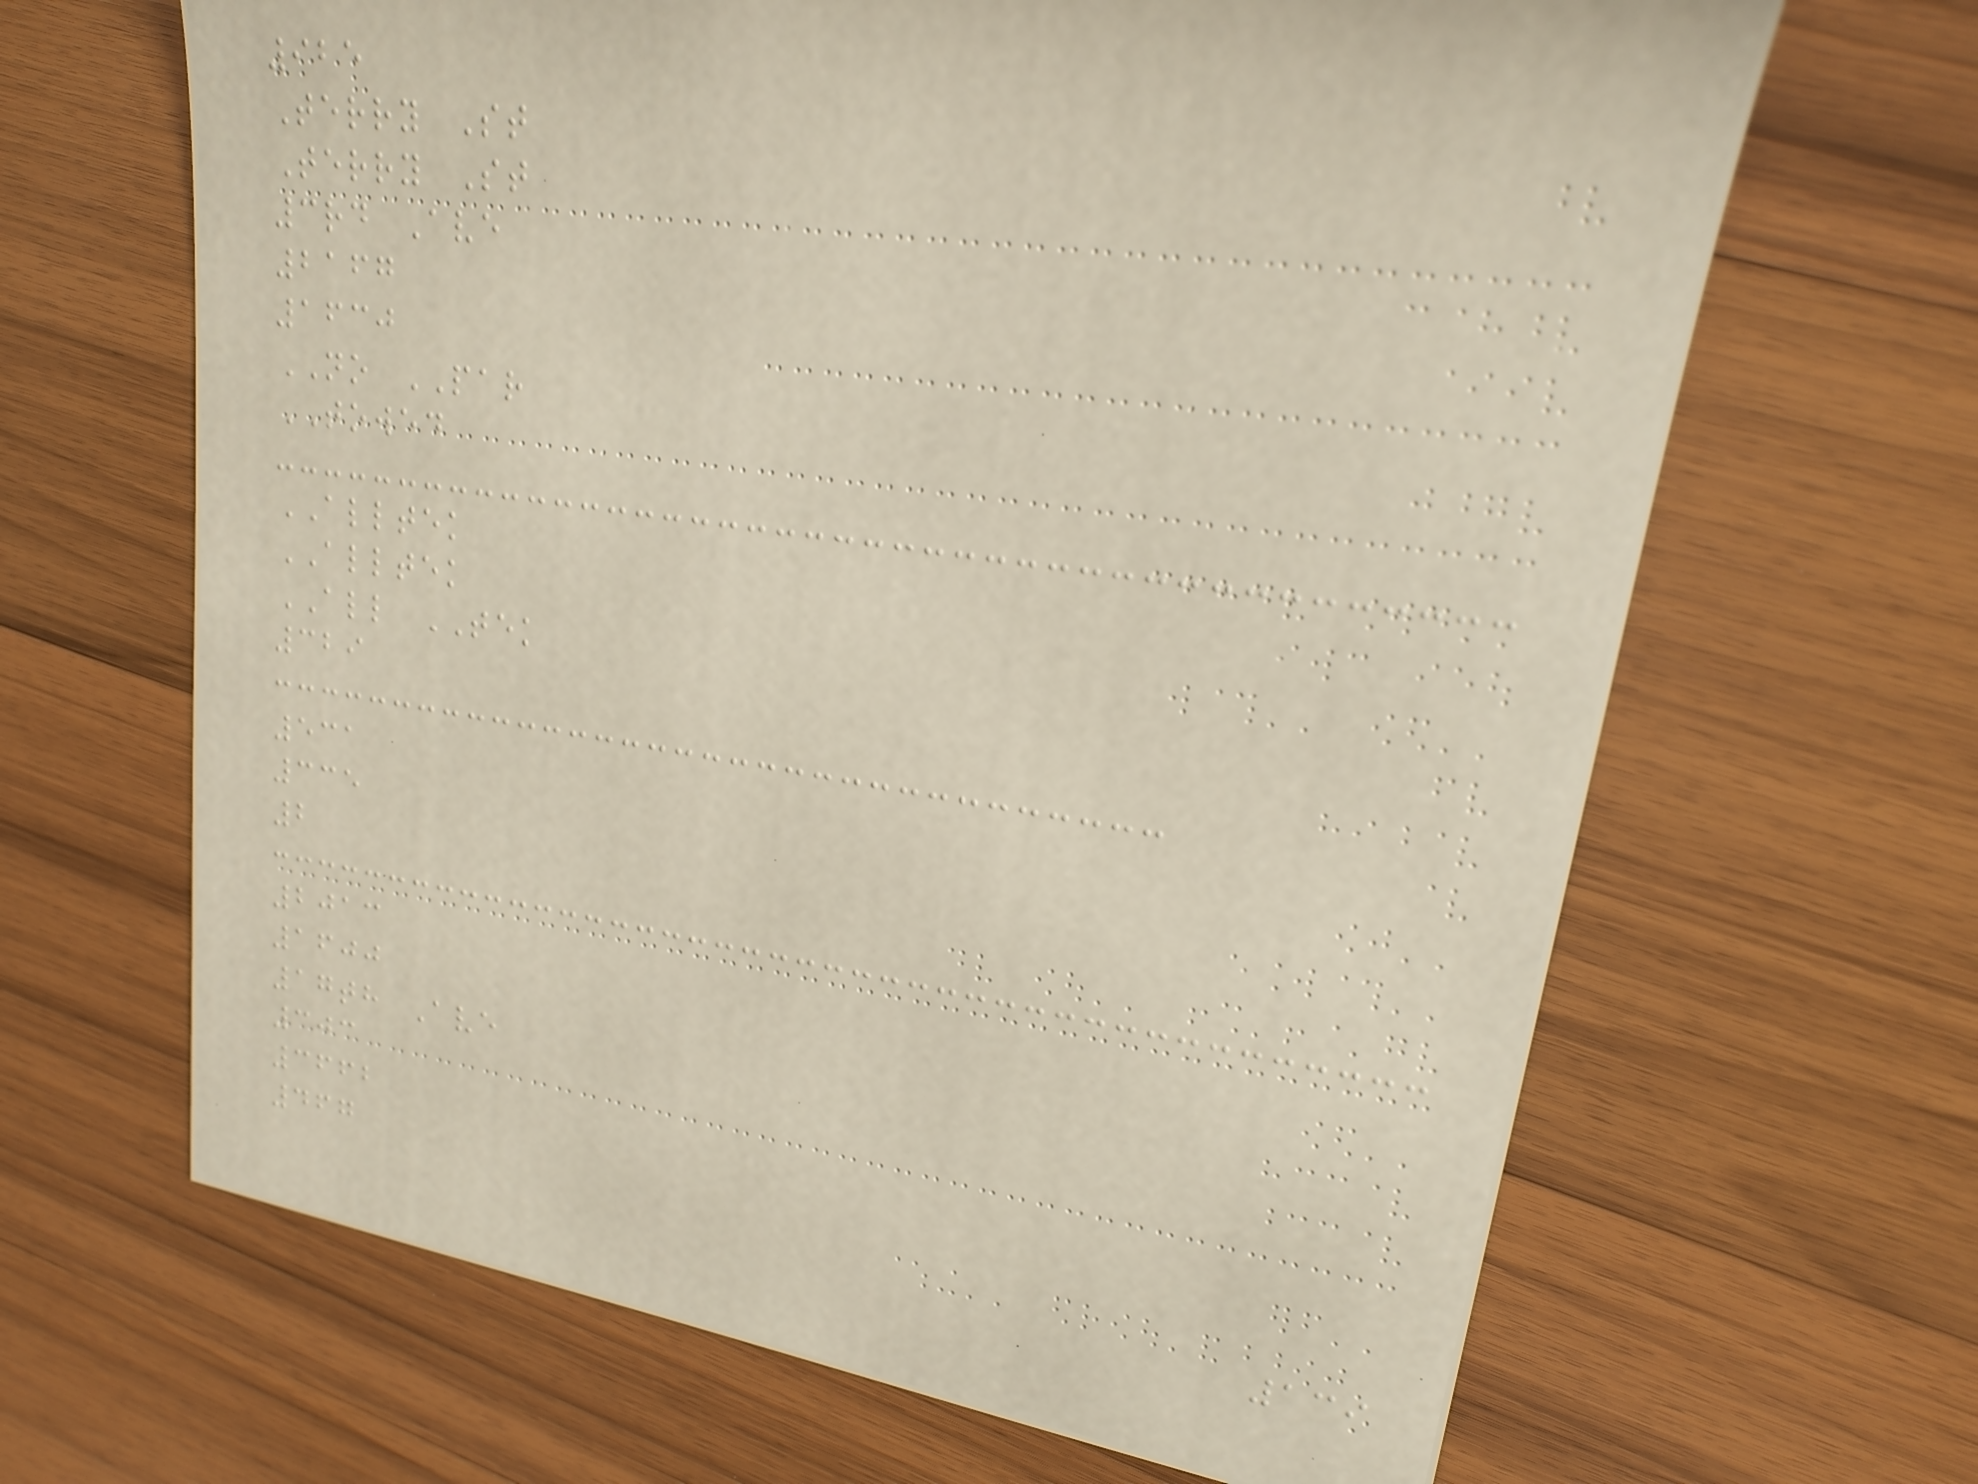925
Terry St
Terry St
3rd Ave
2167
1630
NO PAR
TOWED
ALLTEK
ALLTEK
ALL TEK
329
531
335
2
2013
1600
17th Ave
303
3662
467
139
